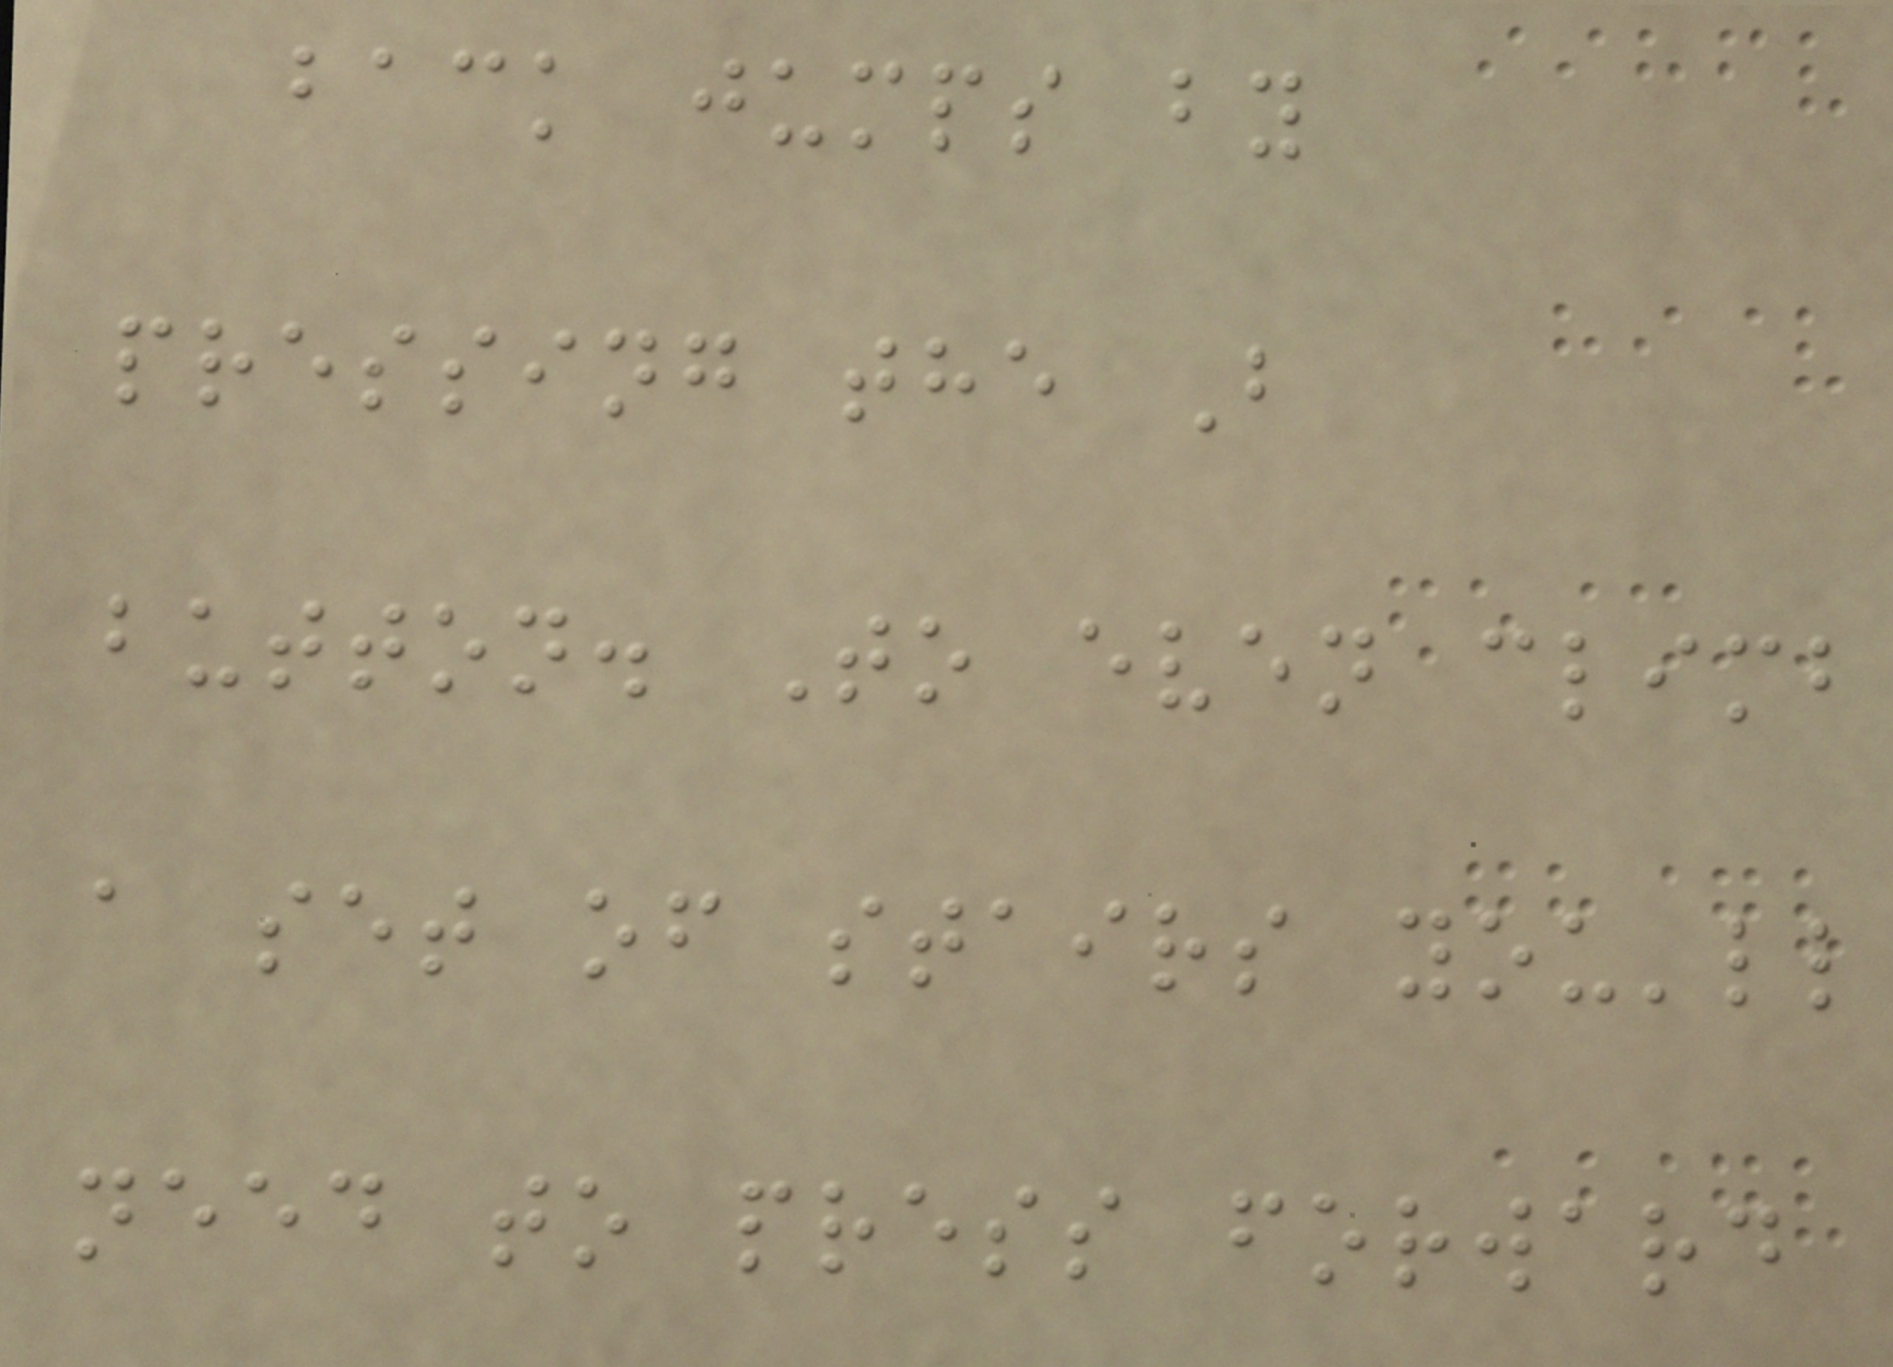back jumps by
pressing the B
button. To even climb
a set of stairs you'll
need to press forward
